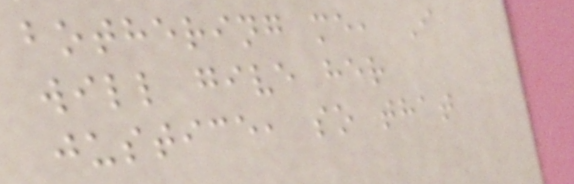bothering me, I
will give her
justice, so that
